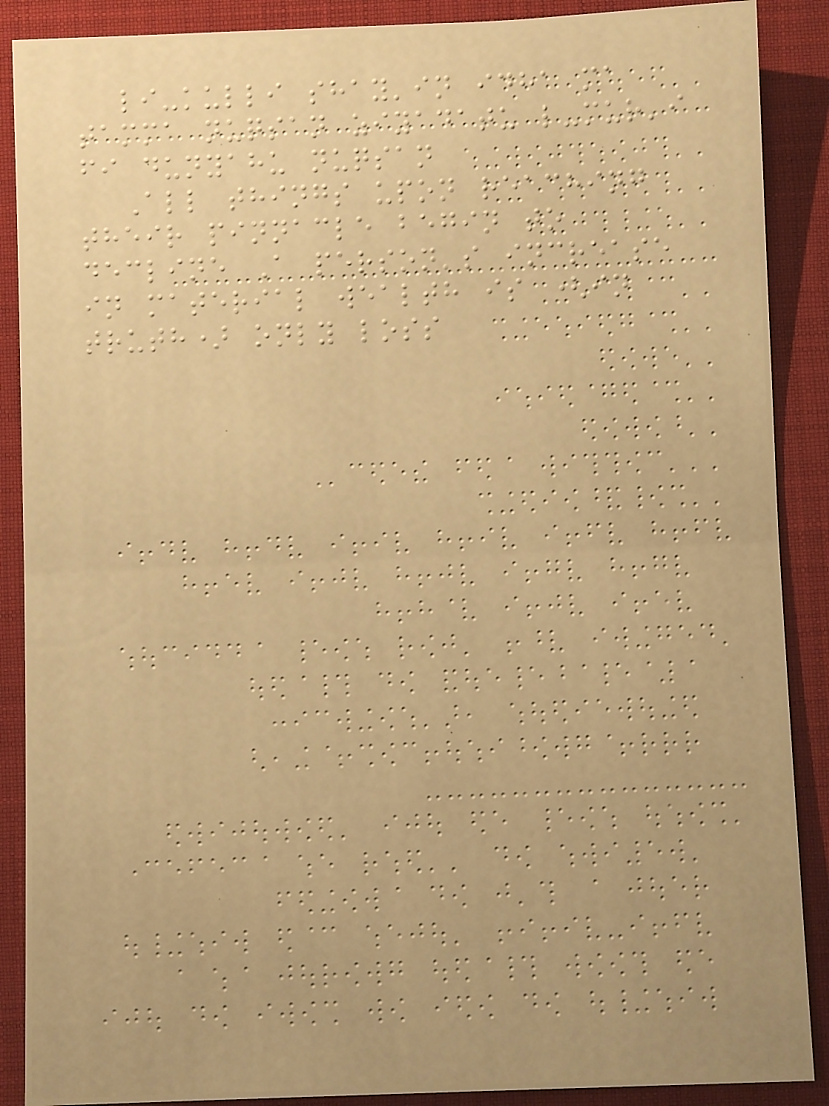li-kulli shay'in idha ma
tamma nuqsan ziyadatu l-mur'i
fi dunyahu nuqsan
All things upon reaching
their pinnacle begin to
decline A person's increase
in material wealth is (in
truth) only loss
